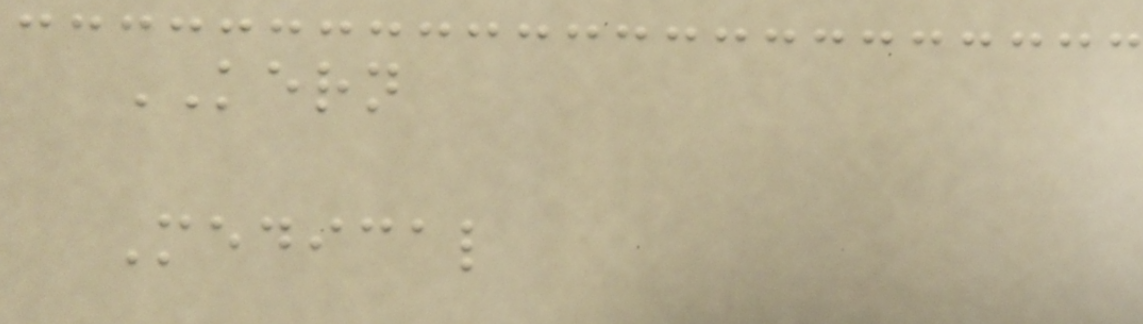KERN
Medical
